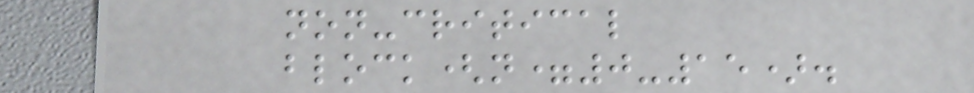non-critical
block(n=0-15).
